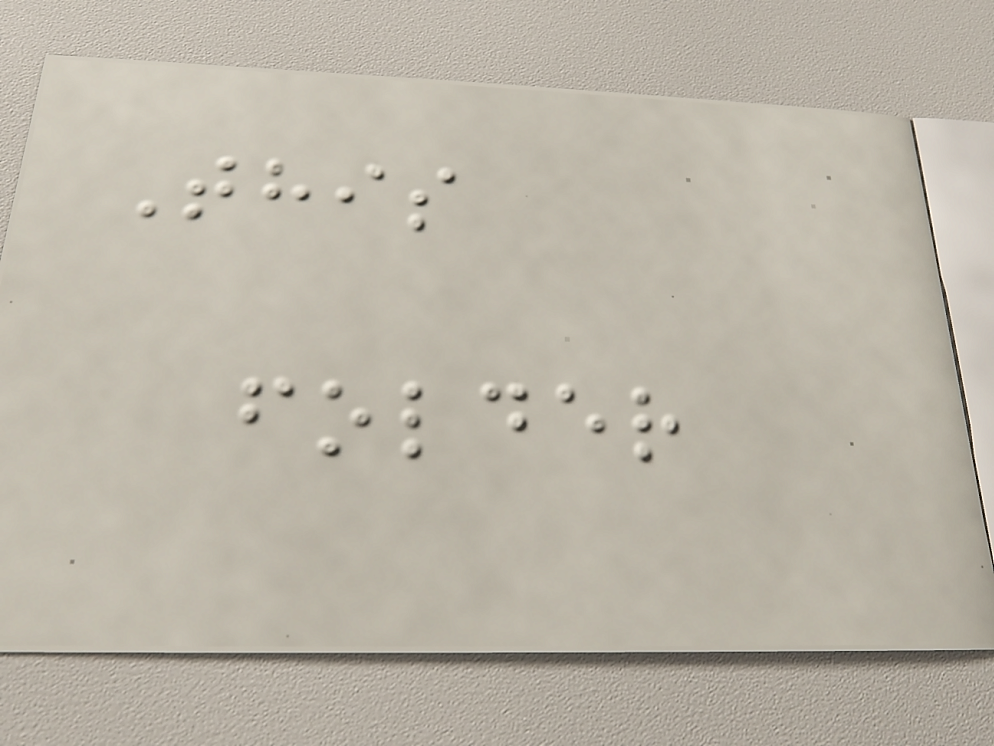This
folder
